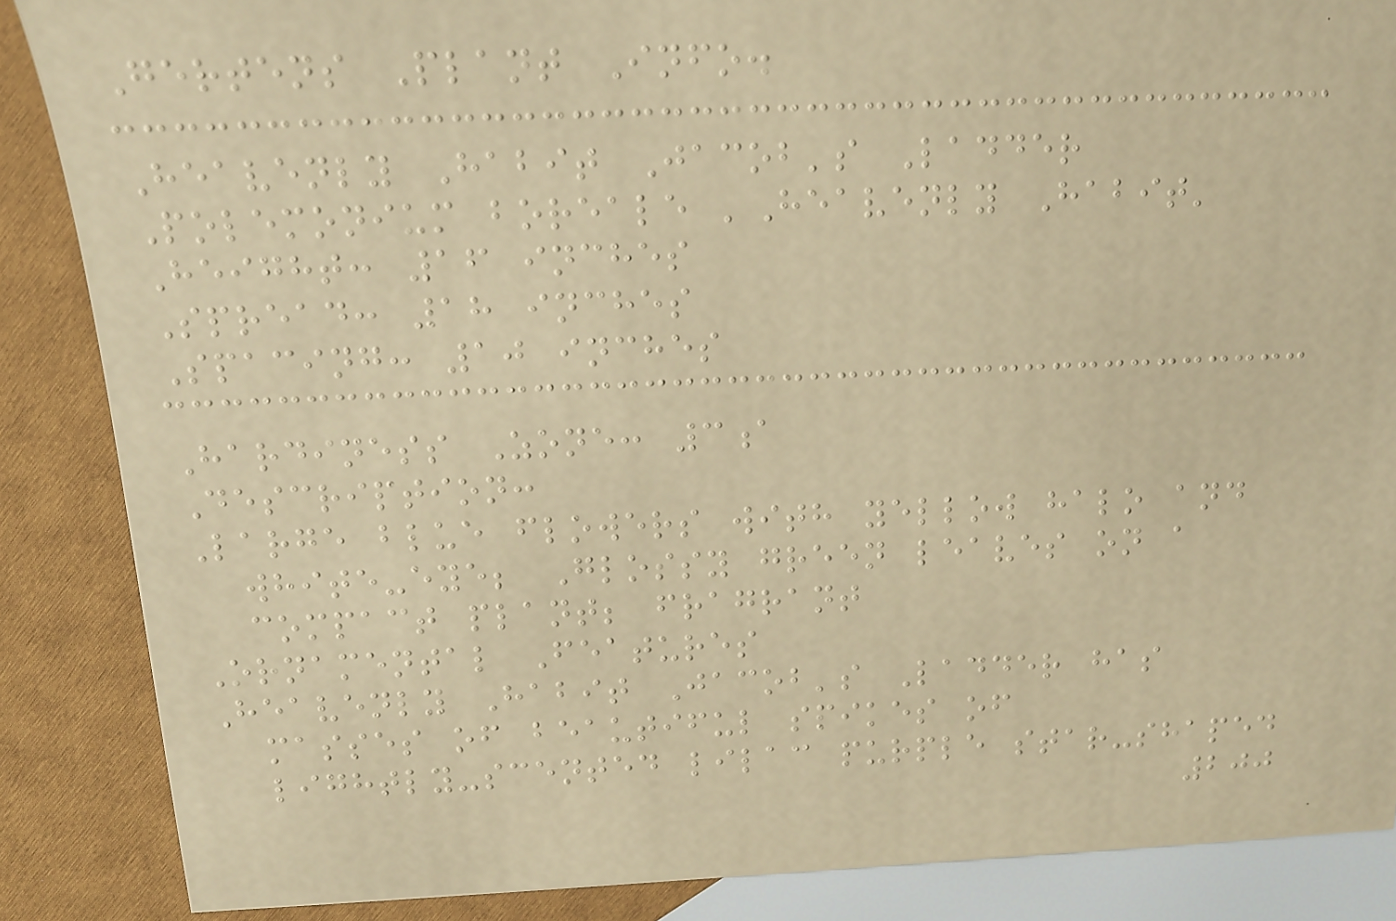Gertens Plant Info.
Heavenly Habit Jacob's Ladder
Polemonium boreale 'Heavenly Habit'
Height: 16 inches
Spread: 18 inches
Spacing: 10 inches
Hardiness Zone: 3a
Description:
Large blue flowers with yellow halo and
white-eye; Glossy green leaves on a
compact plant; fragrant
Ornamental Features
Heavenly Habit Jacob's Ladder has
masses of beautiful spikes of
lightly-scented lilac purple star-shaped
200
